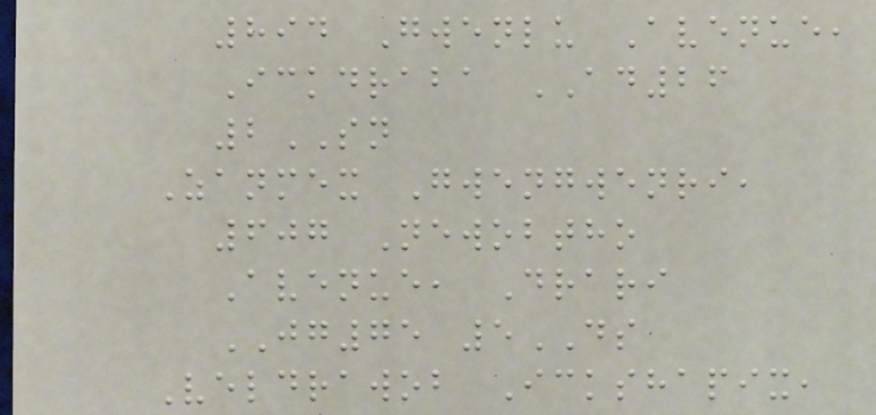894 Gwenlu Avenue,
Ickdraba AD26
2SN
Zanmex Gwengwenri,
607 Newobtho
Avenue, Drari
JG75 5DS
Veldrawob Ickshapix,
